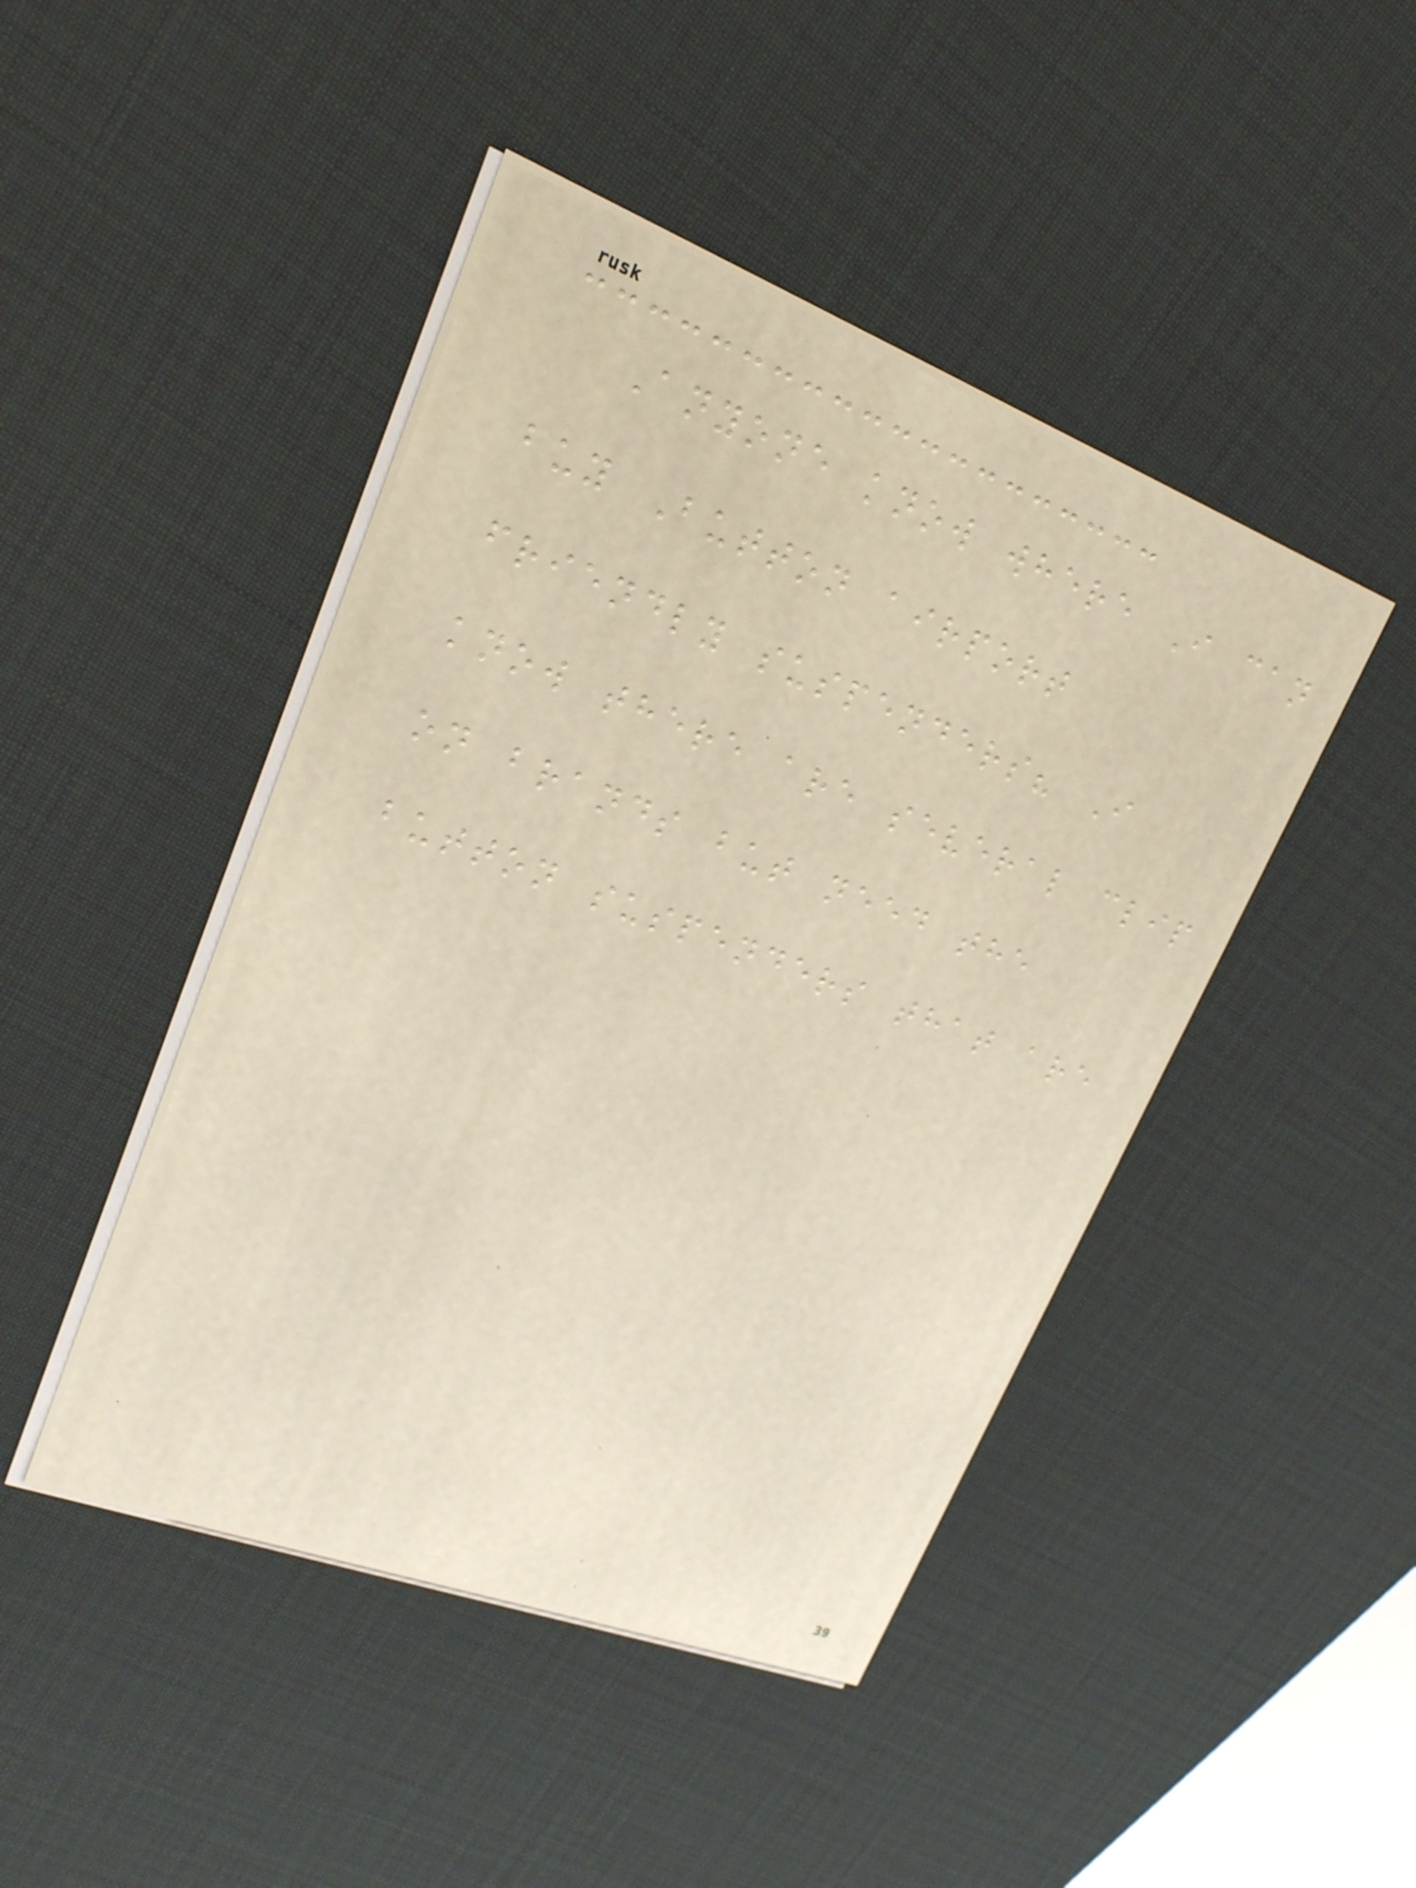Anyone know where I can
buy Button airport
friendly suspenders? I
know there are several clip
on brands but need the
button suspenders that are
